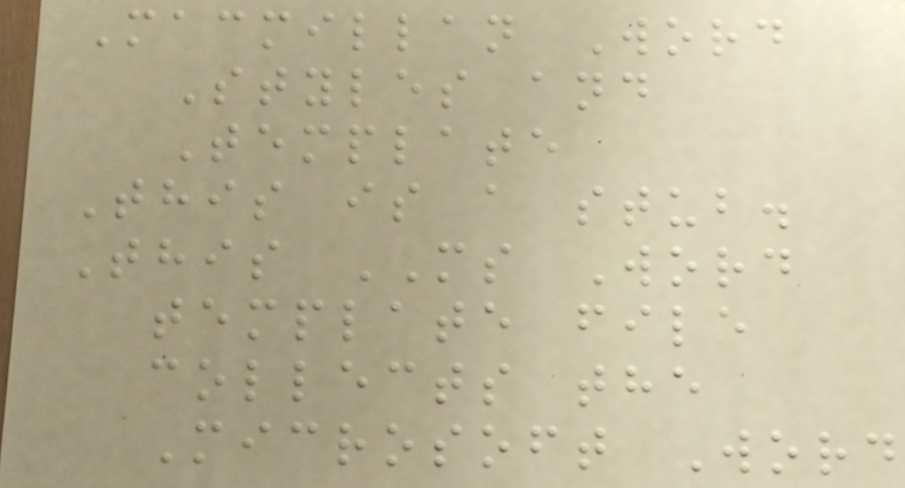Macmillan Word
Styles and
Template
This is a stub.
This MS Word
template file
collects the
Microsoft Word
